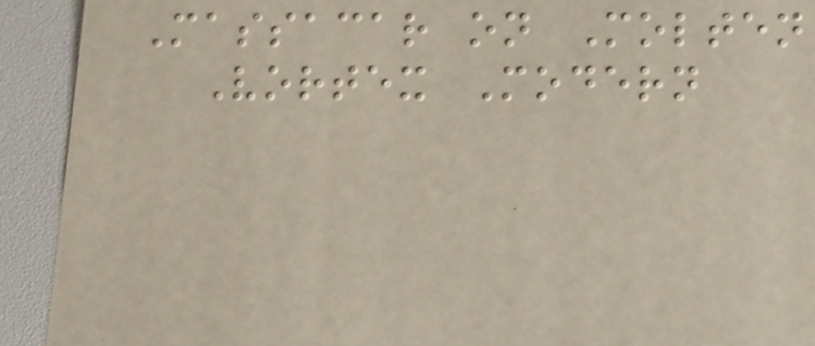Massacar on Molten
Vortex Modern
